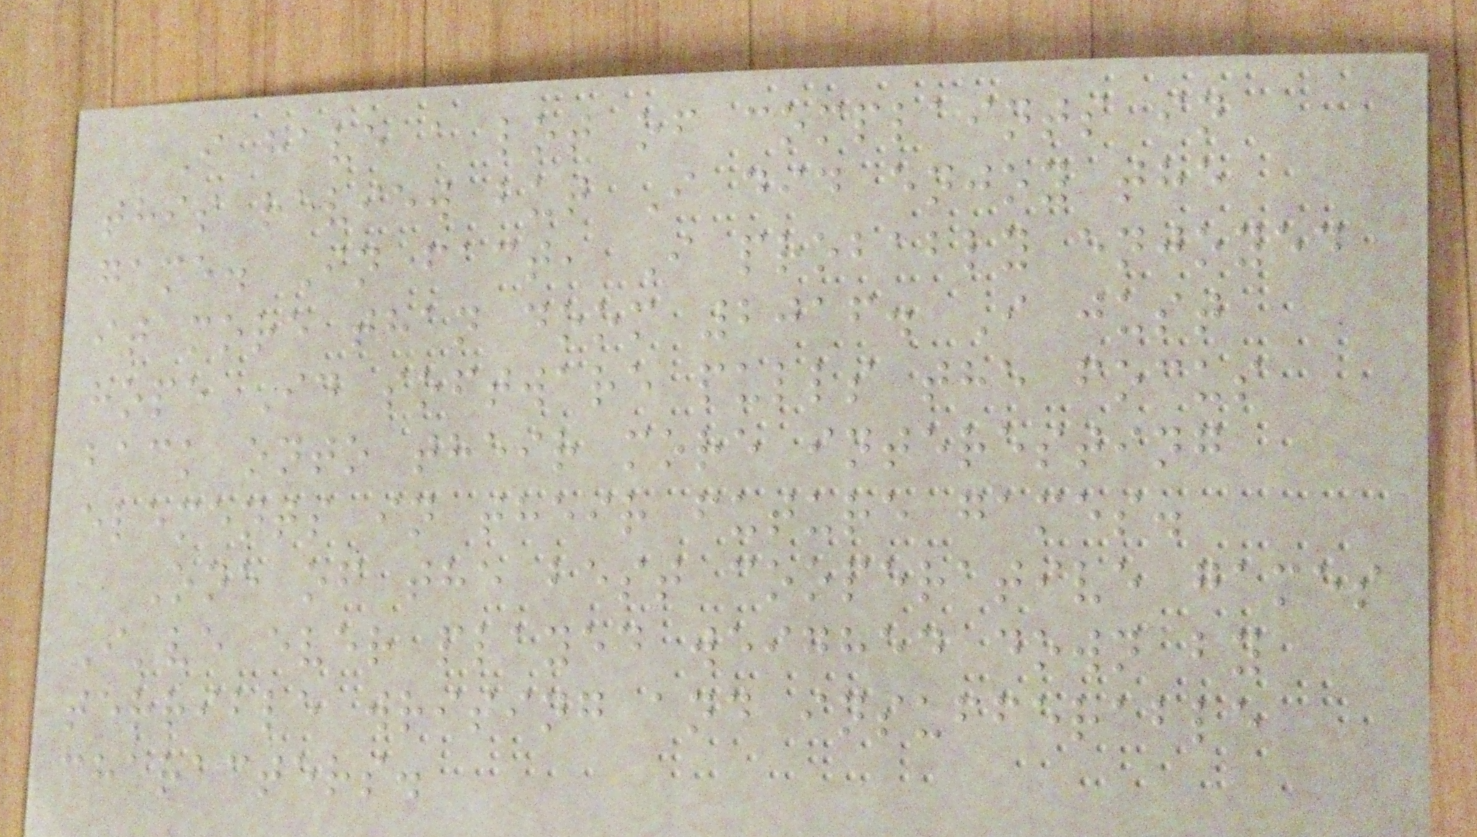I have a lot of complaints in
this review but I did enjoy the
game. In fact, I probably enjoyed
it more than doom 2016. I just
hope Id software pulls the focus
back onto their more interesting
elements in their future games.
One of the best cooperative games
I've ever played weighed down by
terrible writing and insufferable
characters.
